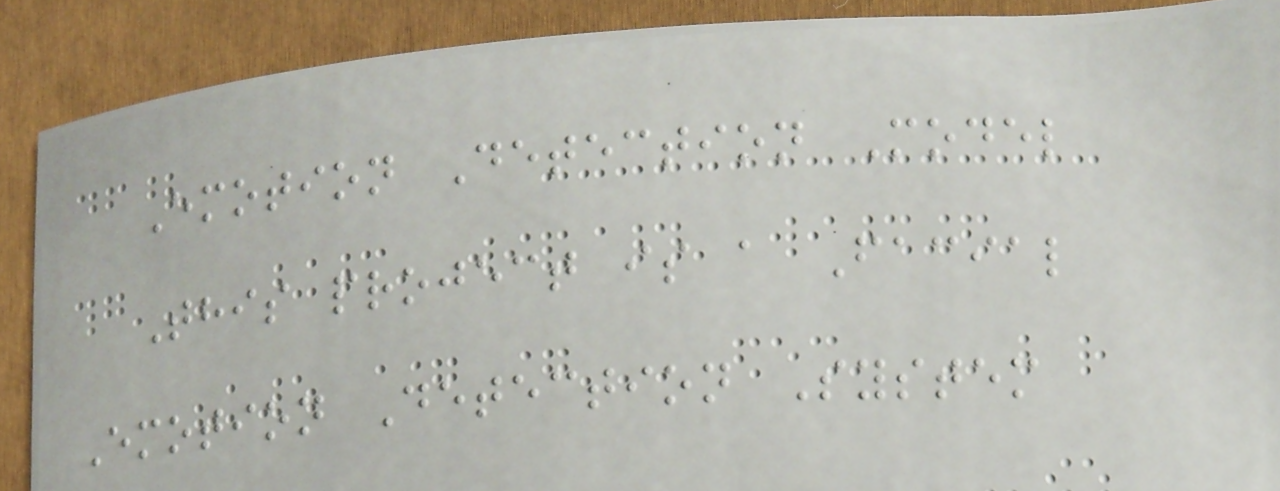Emotion Detection Model
This project is a Facial
Emotion Detection System
